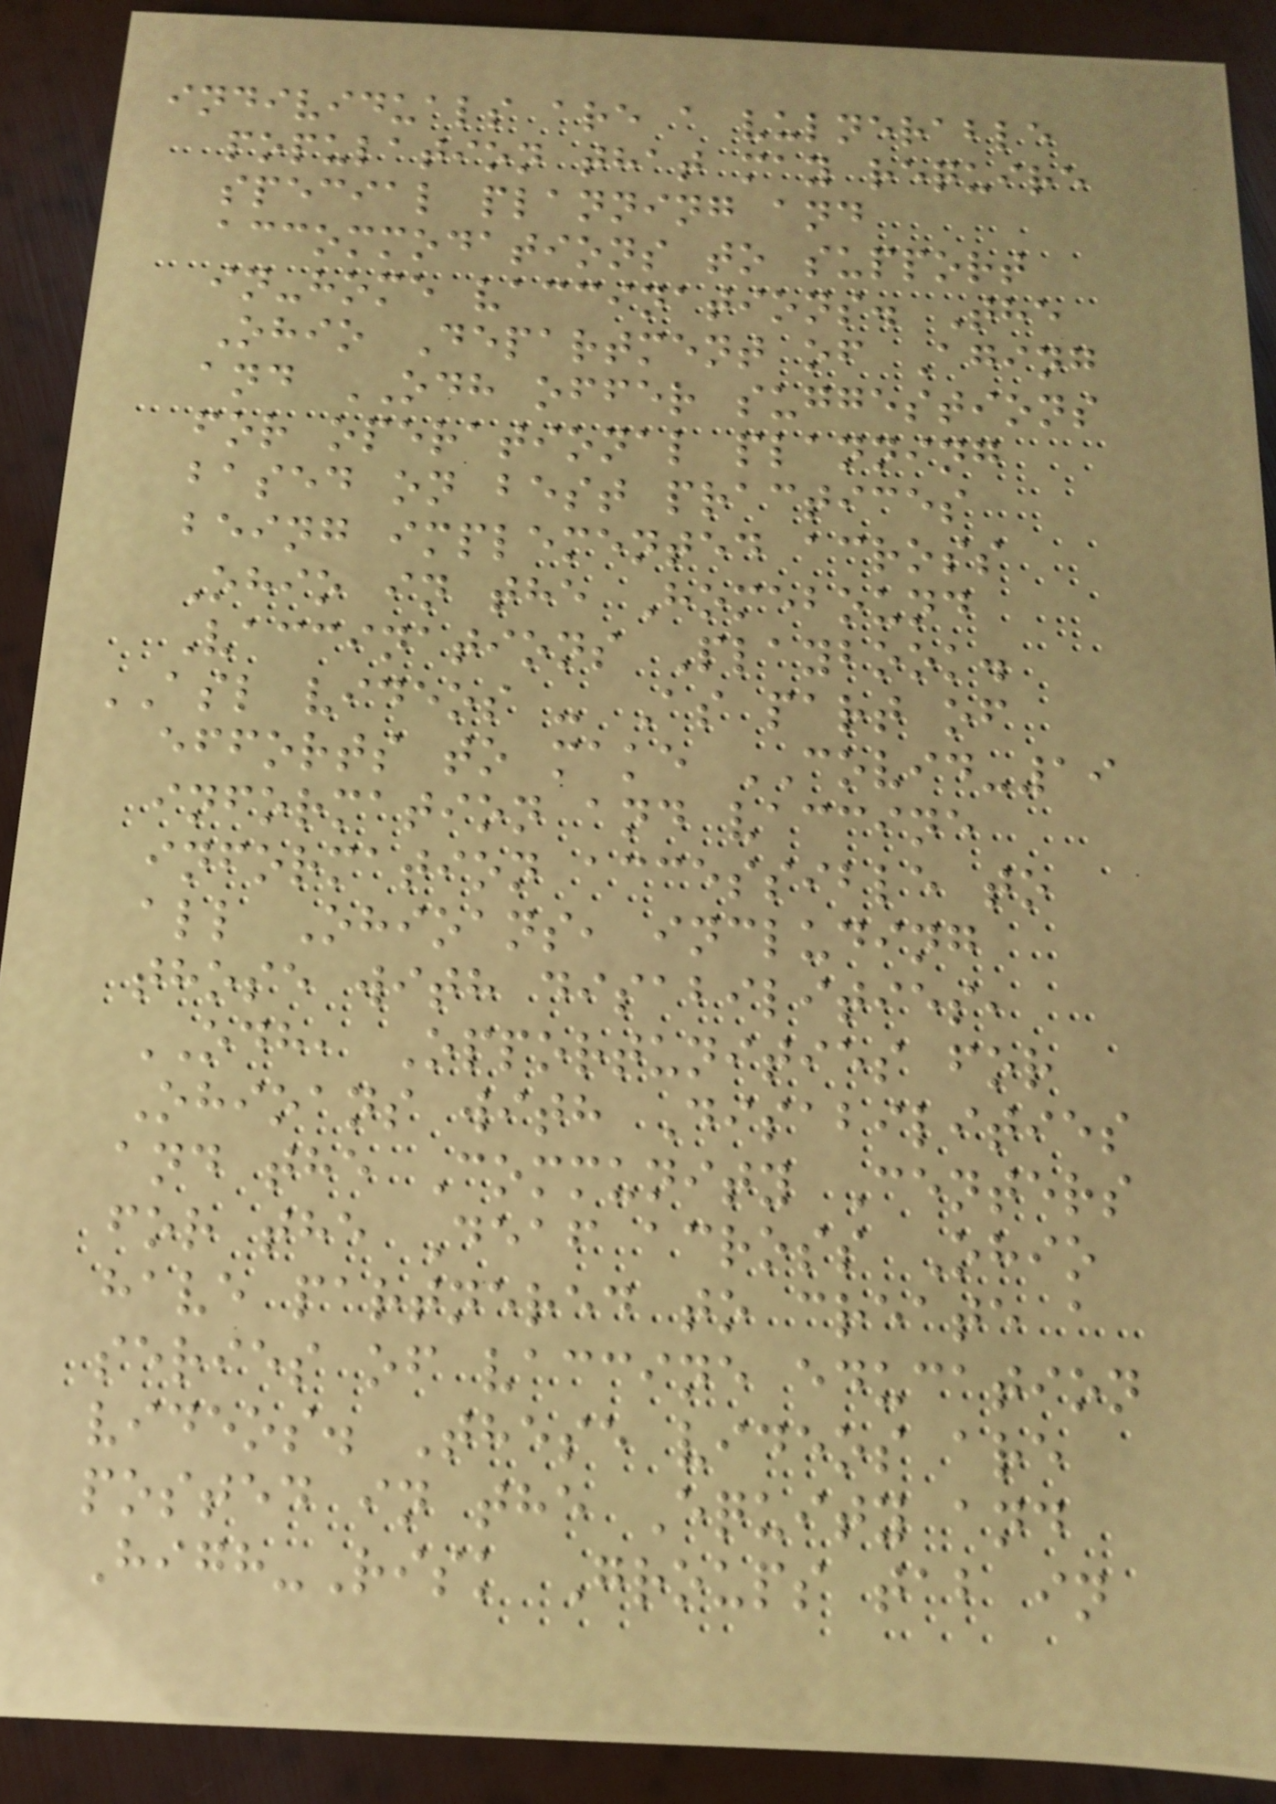individuals are a vulnerable
population that may require
special planning and
accommodations to support
in-home vaccinations. The
Ohio Department of Aging
and ODH offer suggestions
for operational planning
based on best practices
being implemented across
Ohio in the Homebound
Vaccinations Playbook.
ASL videos - As part of
efforts to make COVID-19
information and vaccine
information accessible to
all Ohioans, including
those with disabilities,
ODH, Opportunities for
Ohioans with Disabilities
and the Community Centers
for the Deaf across Ohio
have partnered to create a
series of vaccine education
videos. These videos are
posted in the Equity and
High-Risk Groups tab in
